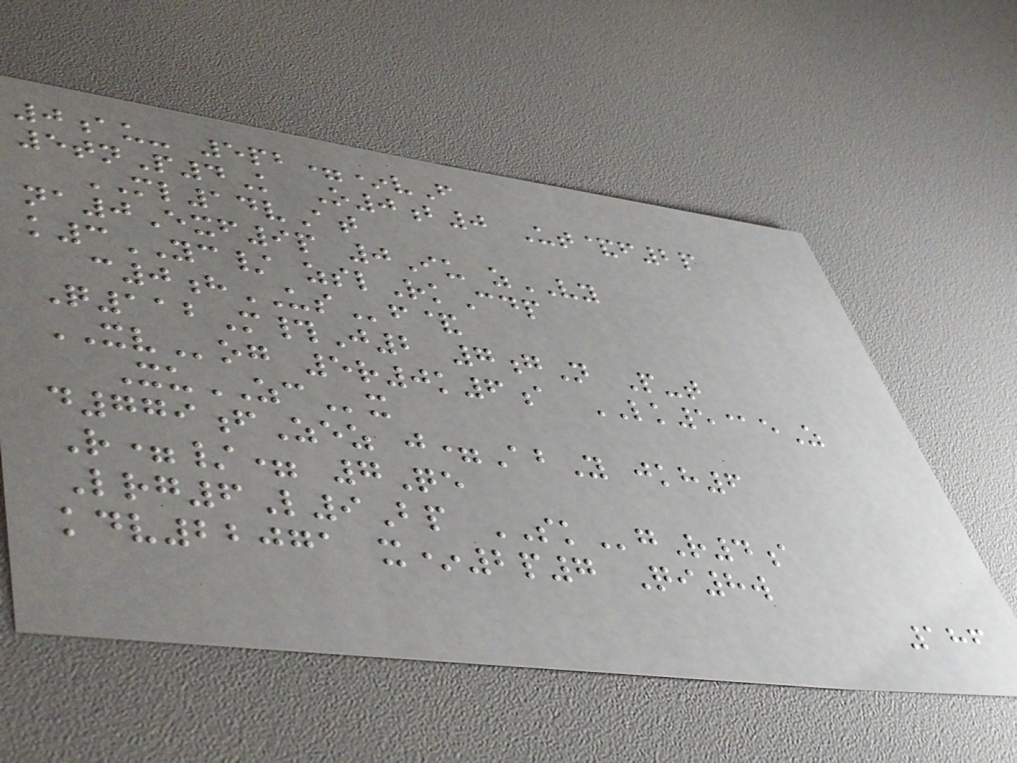0au- 5pb=*vF
5tnP4K O0b0 Ut&f2p
ML14vAt
na0Exf9p 0Iu zVY
k3YC/ zslRkCdp
c0hUSf&
Q112M#J2 7gN P-t
XVog 5r0k6a LK5@eZ
XuZCx
d779fZez j=AbY jkh6
R=/= 7Qe
Lrg6L9Bp SKgR4a
kdv22071 x*2p7 Qi8w
186
